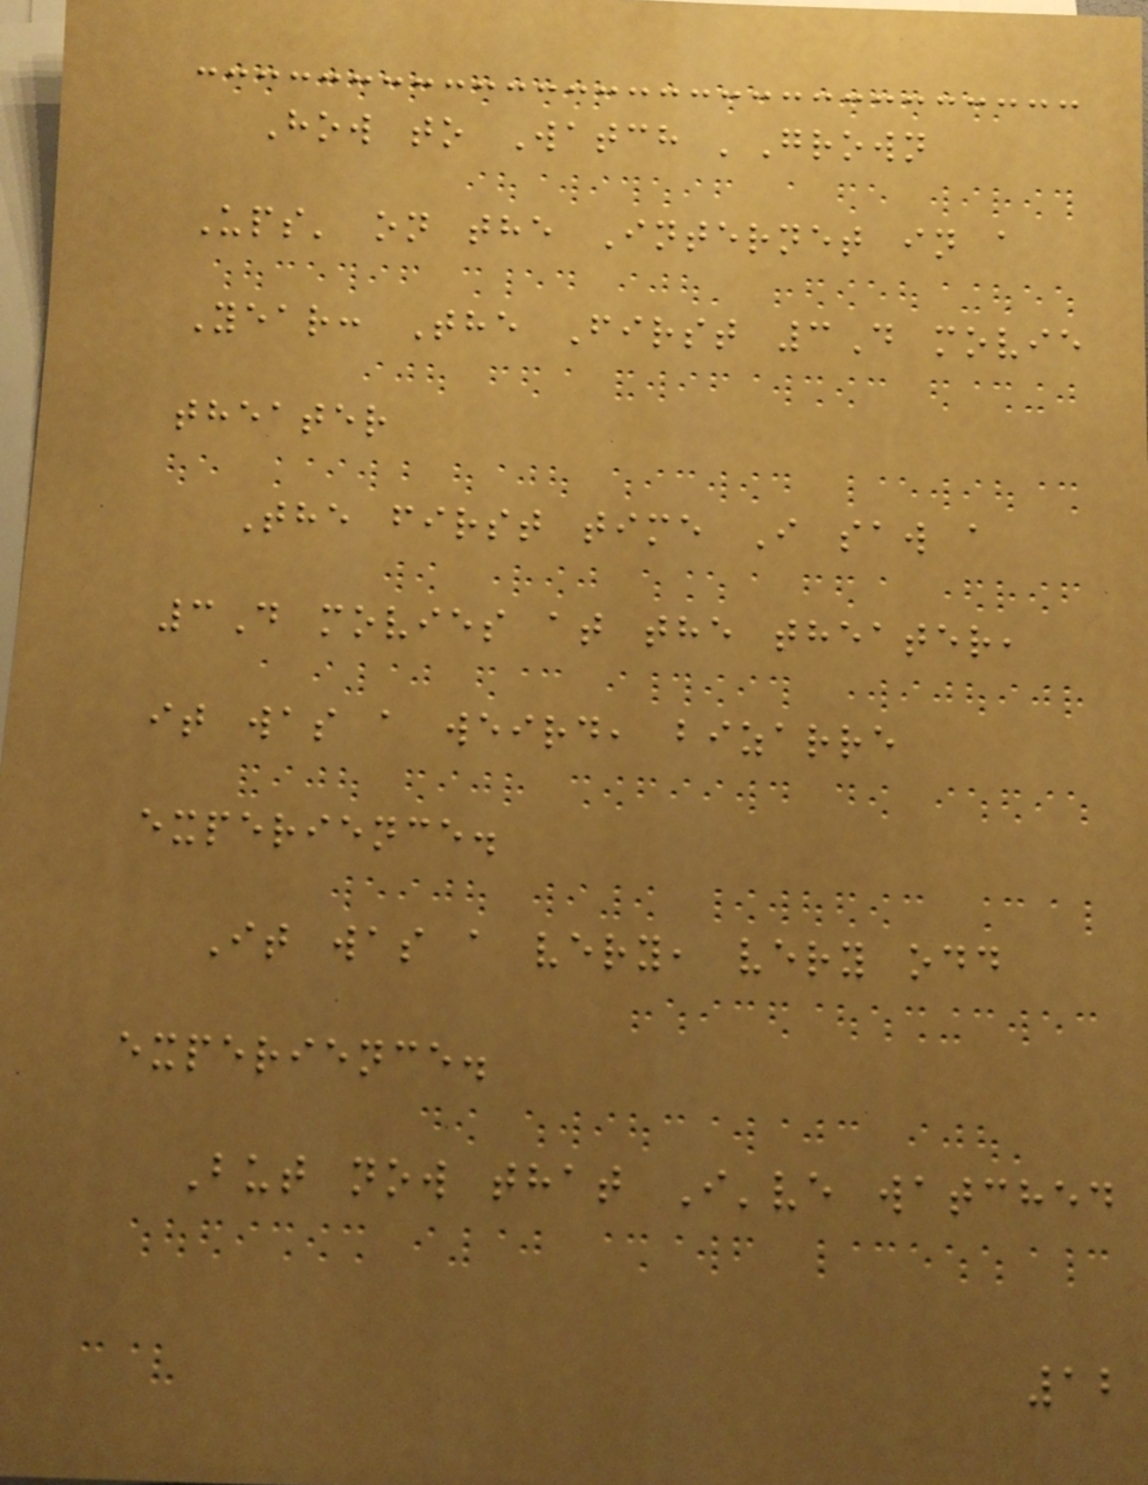How to Watch 'Grown
Ups' on the Internet in a
Year: The First 3D movie
theater
The first time I saw a
3D movies at the theater,
it was a weird, bizarre
experience.
It was a very, very odd
experience.
But now that I've watched
12
